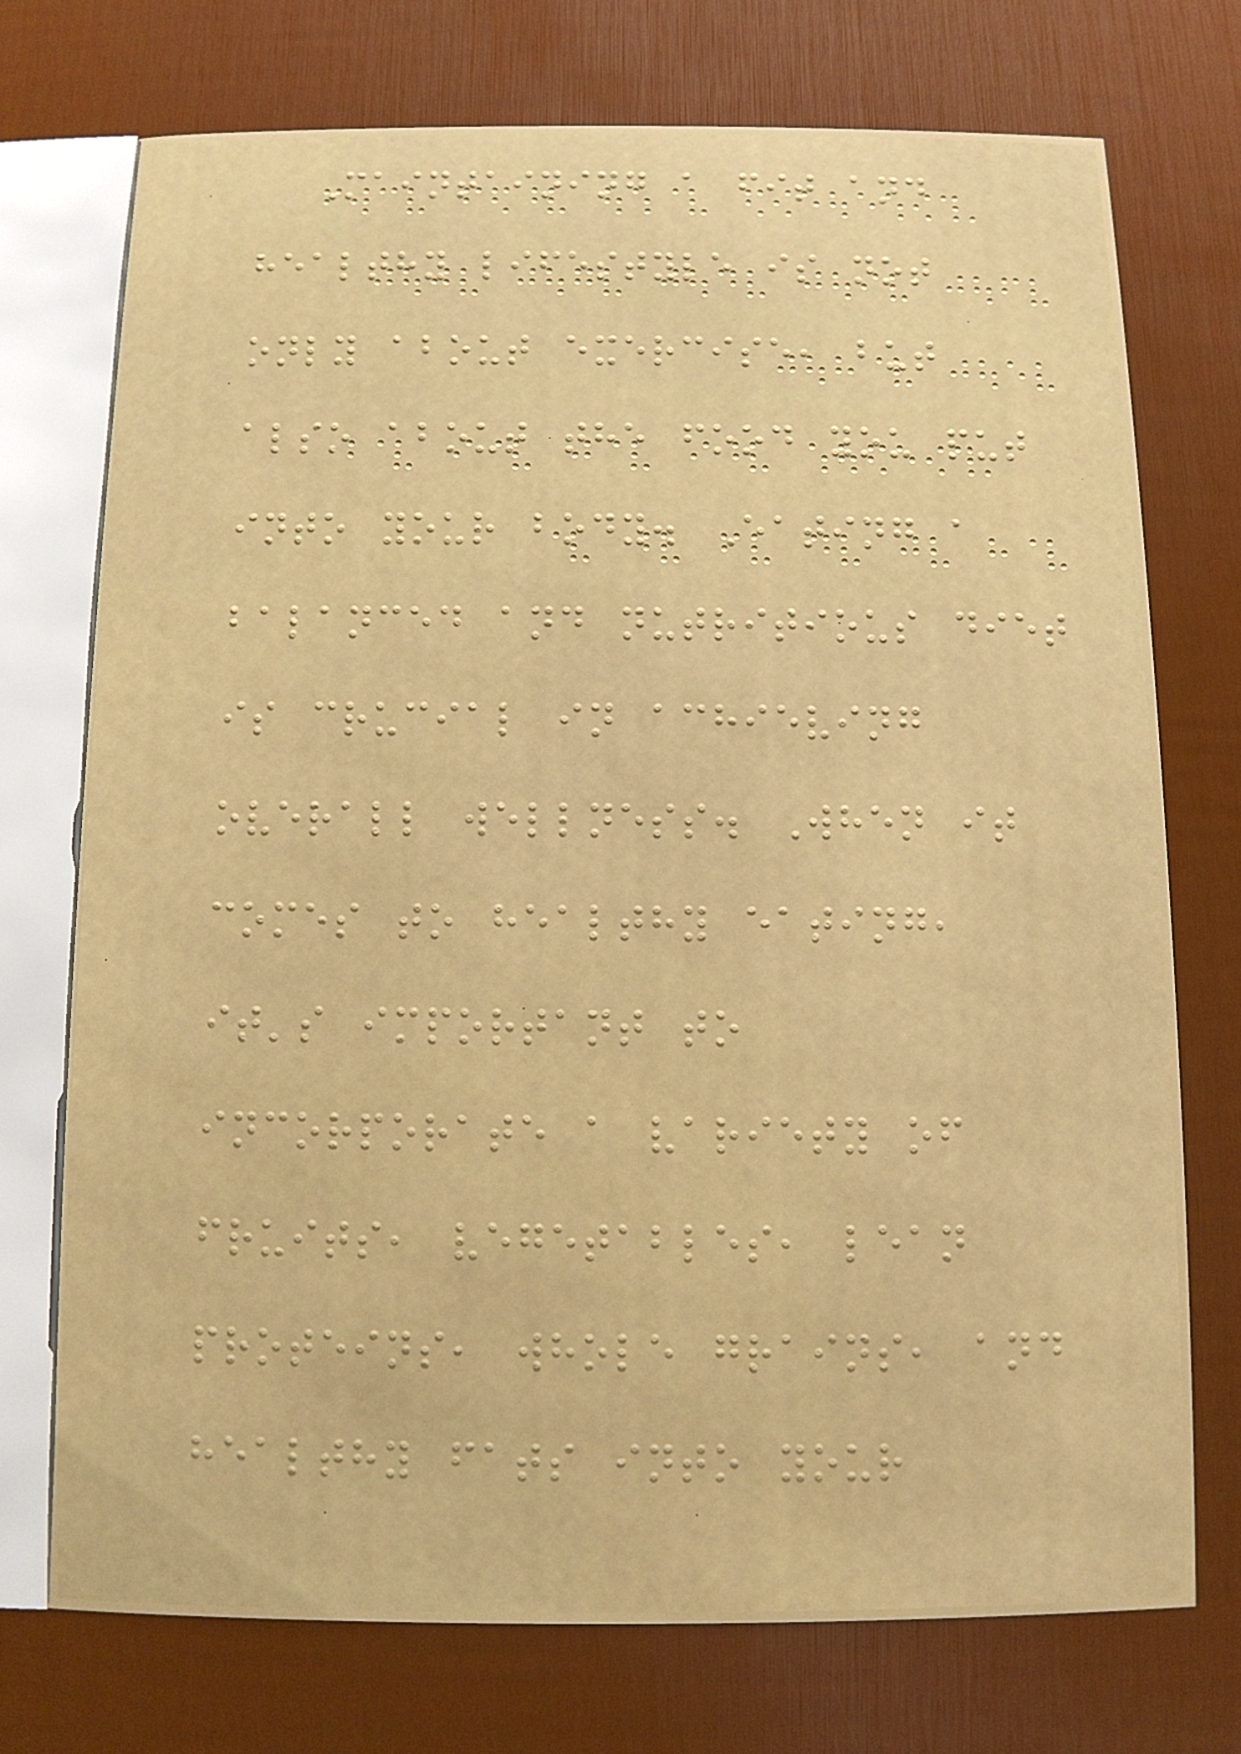Maintaining a fit and
healthy lifestyle is not
only about exercise, but
also about the food you put
into your body. Eating a
balanced and nutritious diet
is crucial in achieving
overall wellness. When it
comes to healthy eating,
it's important to
incorporate a variety of
fruits, vegetables, lean
proteins, whole grains, and
healthy fats into your
